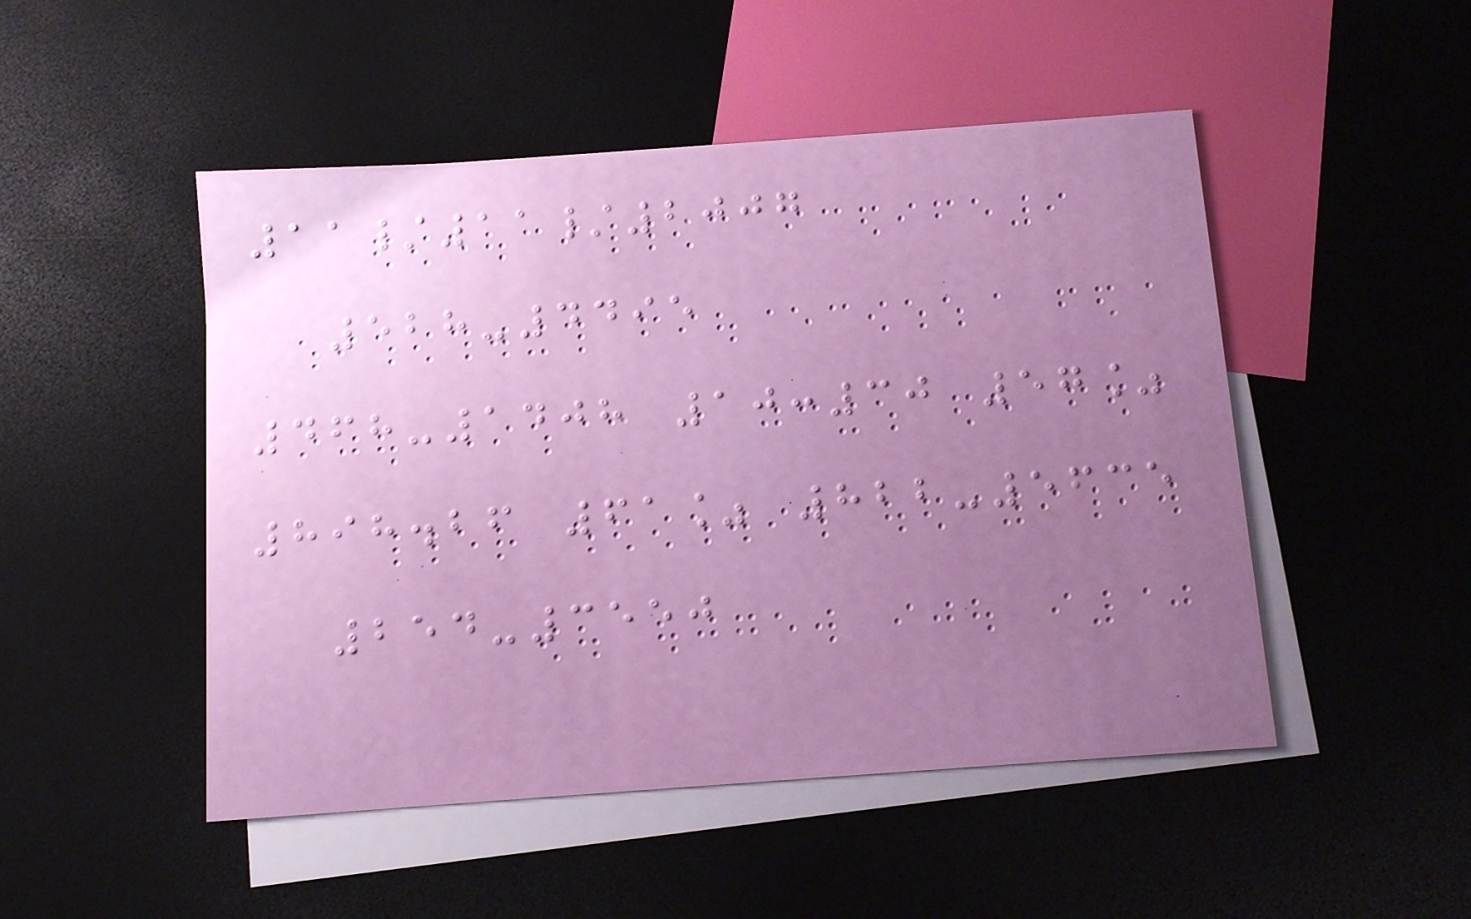11/11/2007
528-4495
468-1408 10:30 57%
898.26 61% 822-5635
254-3550
